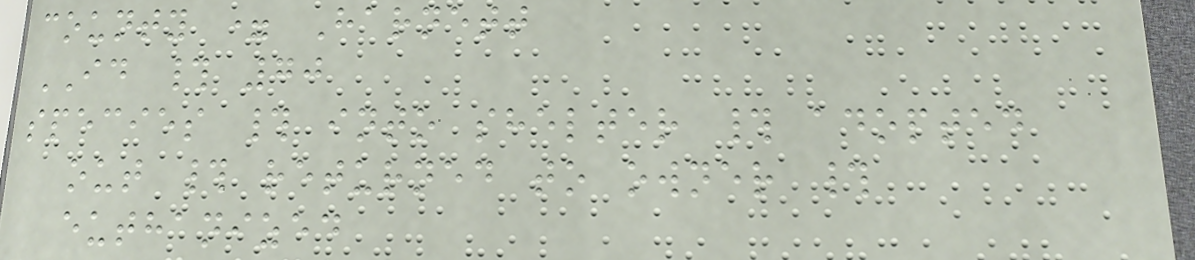county = Harnett
ID # 70
species # into shelter # adopted
out # returned to owner #
euthanized
